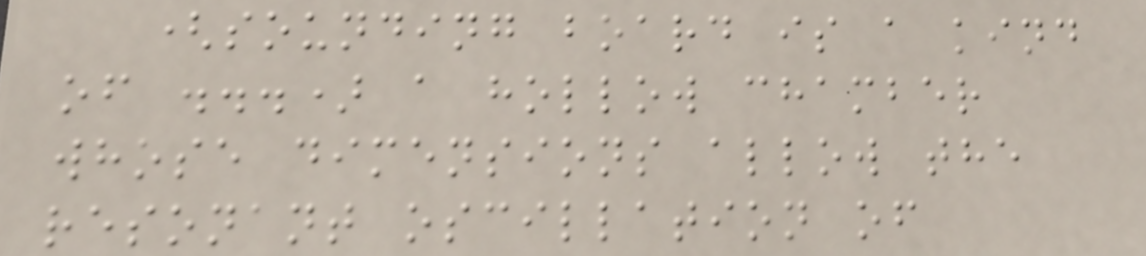(sounding board is a kind
of ...) a hollow chamber
whose dimensions allow the
resonant oscillation of
